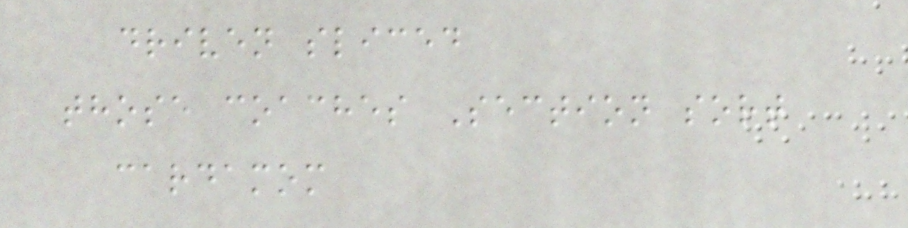driven sliced
those coaches Section sort
cardamom
